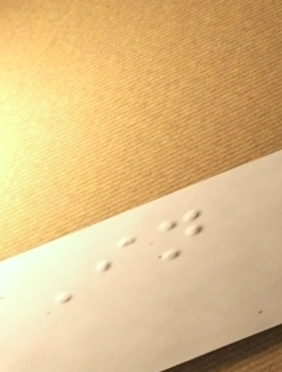In
